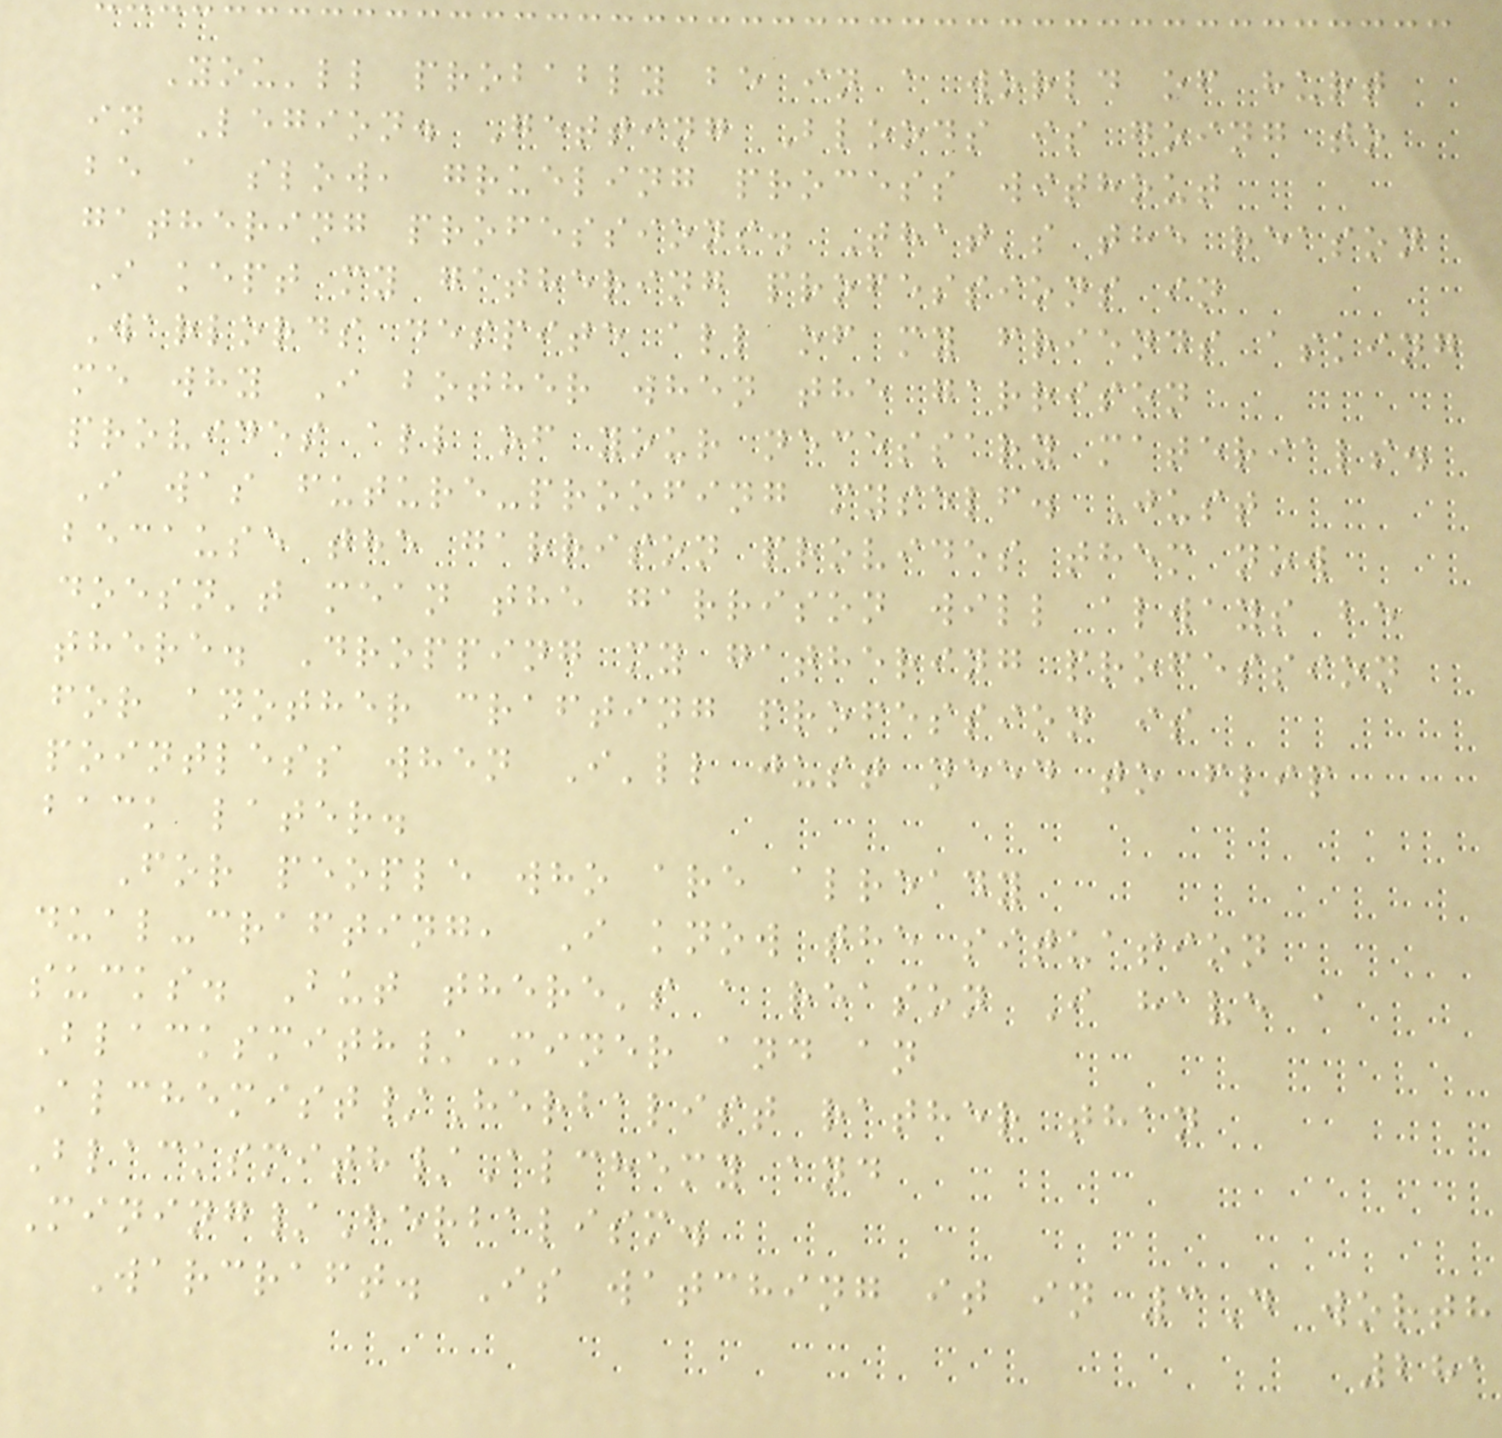You'll probably be in a world of hurt
in Legion. Getting Bloods is going to
be a slow, grueling process without
gathering professions. That's the reason
I kept my gathering professions in
Warlords despite all of my friends asking
me why I bother when the garrison
provides all of your necessary materials.
I was future-proofing myself. Just
because the garrison provides them now
doesn't mean the garrison will always be
there. Dropping my gathering profession
for another crafting profession is
pointless when I'll just need to flip
back later.
For people who are already
dual-crafting, I know the situation
sucks. But there's a reason I have a
Blacksmith/Miner and an
Alchemist/Herbalist rather than
Blacksmith/Alchemy and
Mining/Herbalism.
Warcraft. Is watching it in 3D worth
281
